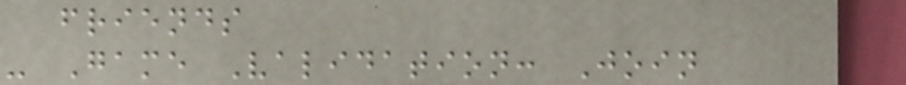friends
- Game Validation: Join
